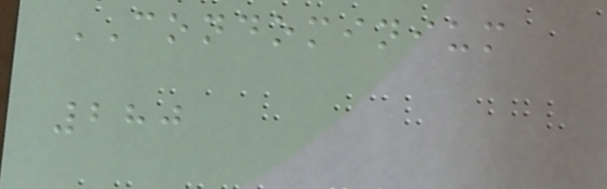CONDOMINIUM
280
